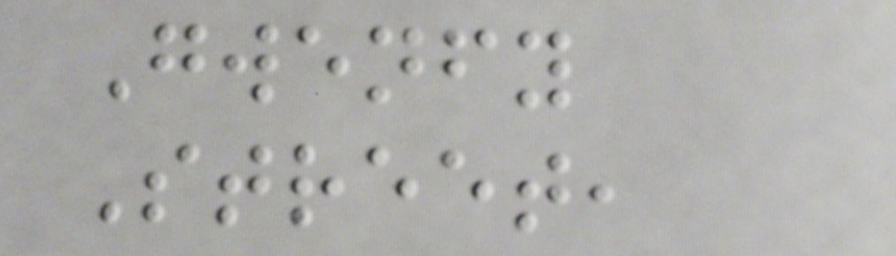Gwenfy
Street,
